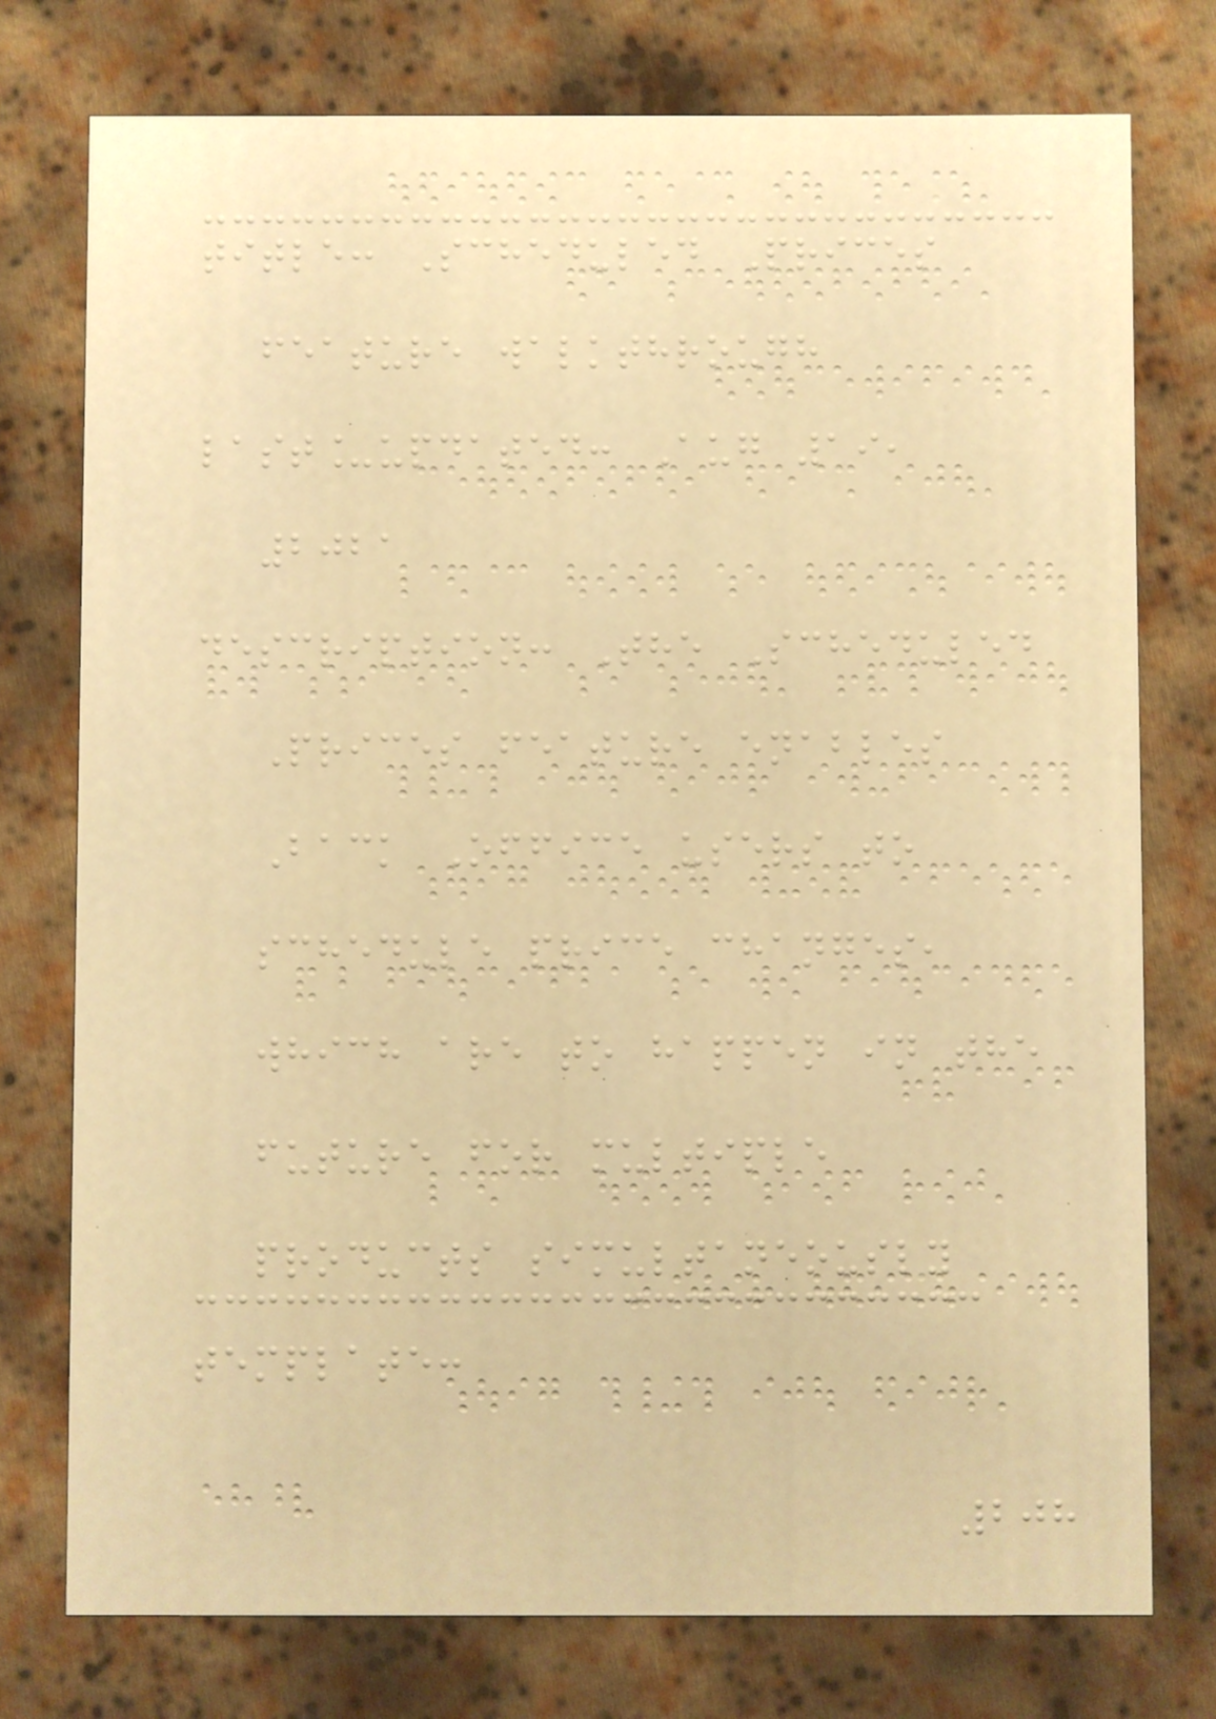title: Scheduled Prices
feature walkthrough
last_updated: Aug 19,
2021
description: The Scheduled
Prices feature enables
Back Office users to
schedule price changes,
which are to happen in the
future for multiple
products simultaneously
template:
208
